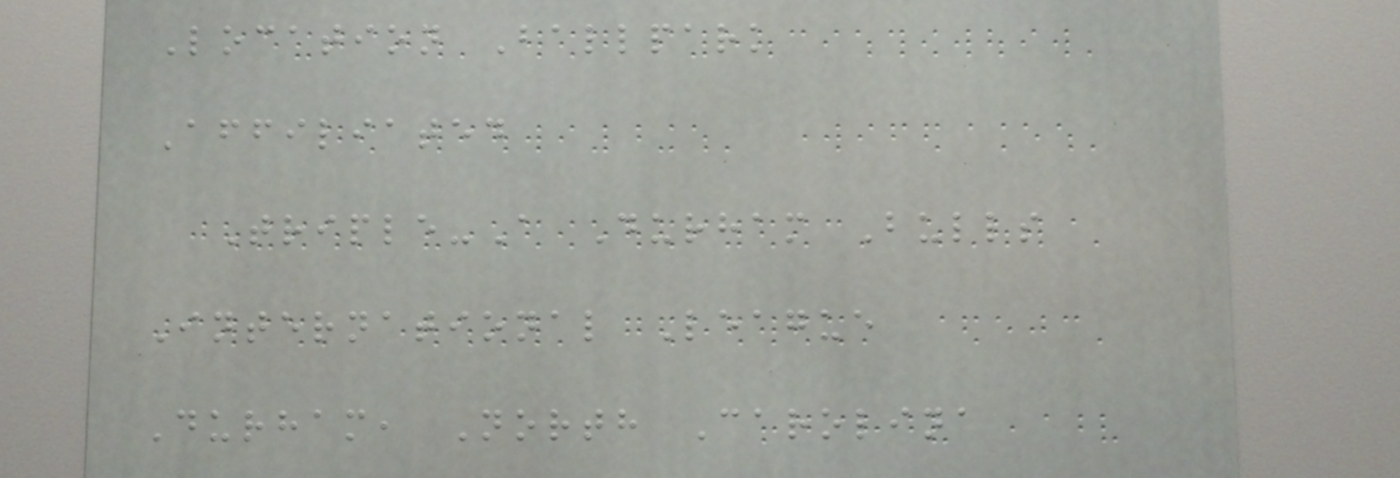Location Ballpark
Affiliated
Triple-A Durham Bulls
International League
Durham, North Carolina
